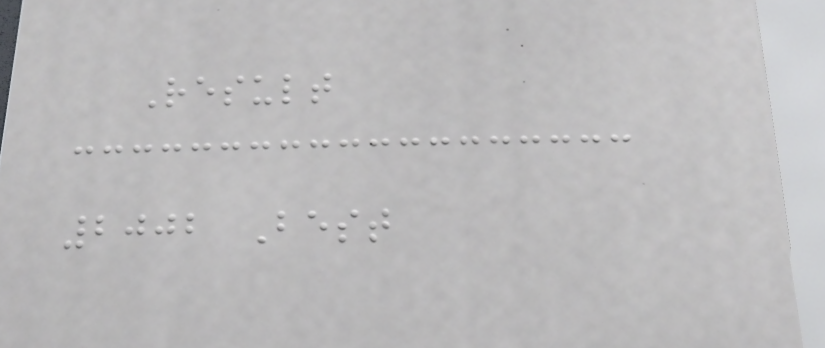Result
2002 Best
